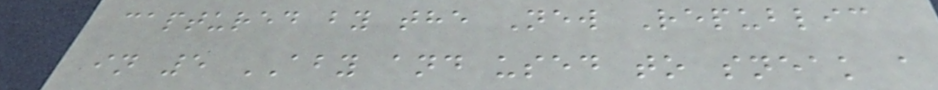captured by the New Republic
in 5 ABY and used to sneak a
